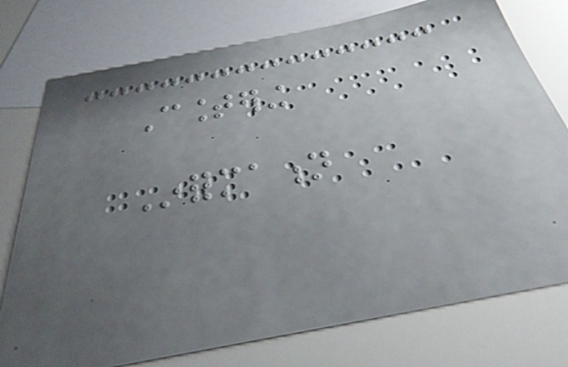Countering
Information
